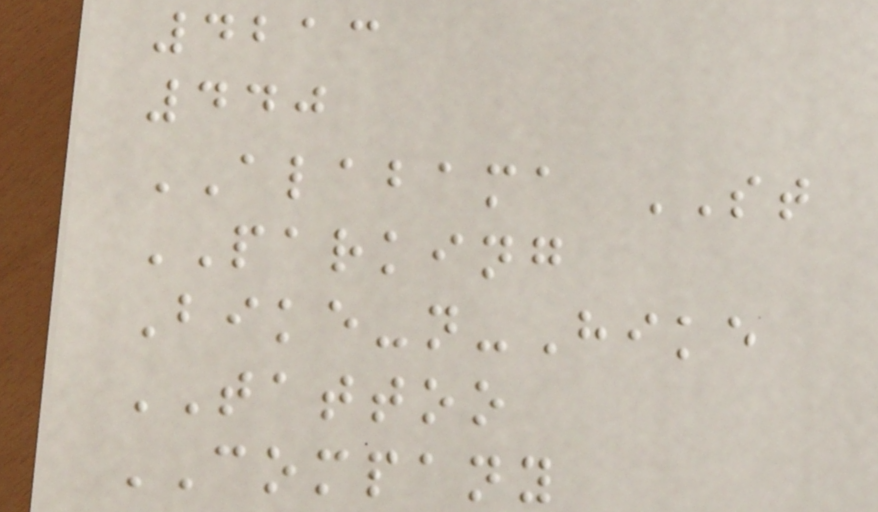4213
440
ALABAMA ST
PARKING
Bike-n-Hike
TATTOO
COMPANY
